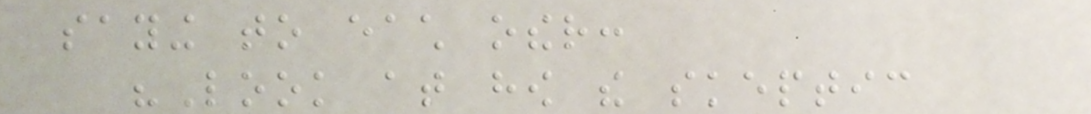saying to each other:
"Look at how the skeptic
